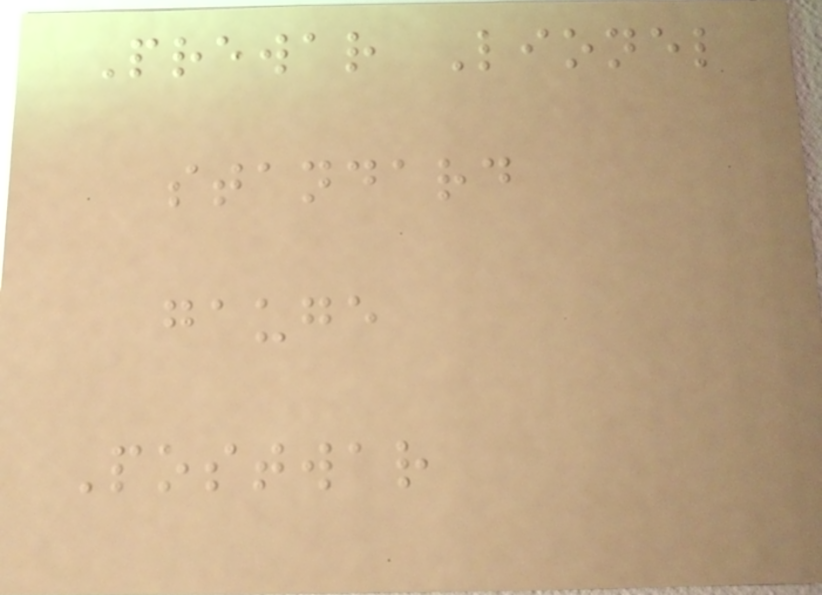Prewar Lionel
standard
gauge
Postwar
